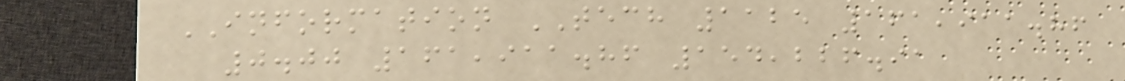INFORMATION TECH 1125 161,911.86
0.00 161,911.86 154,226.91
